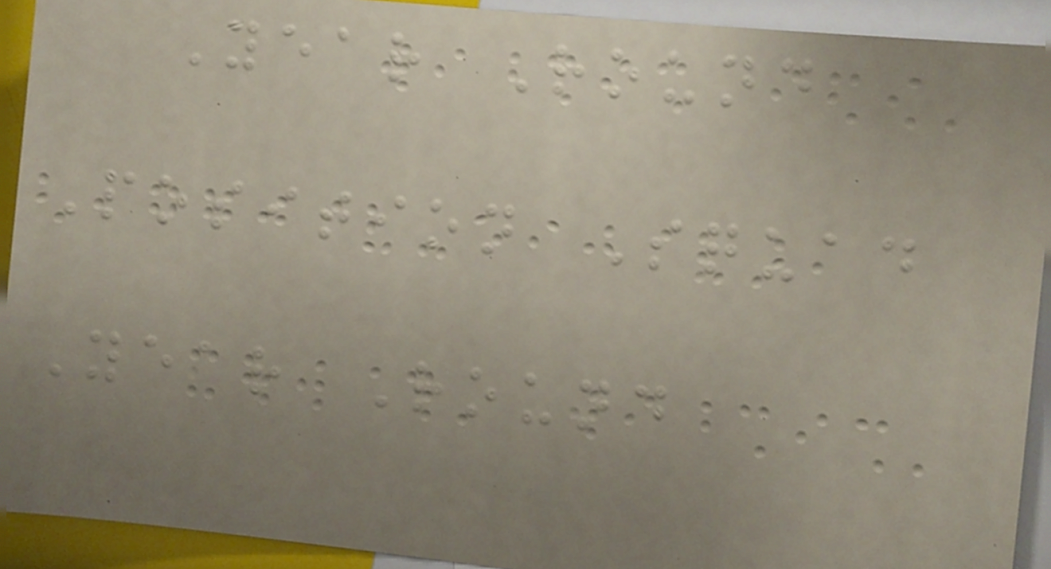Year Round
Position Squad
Year Round
